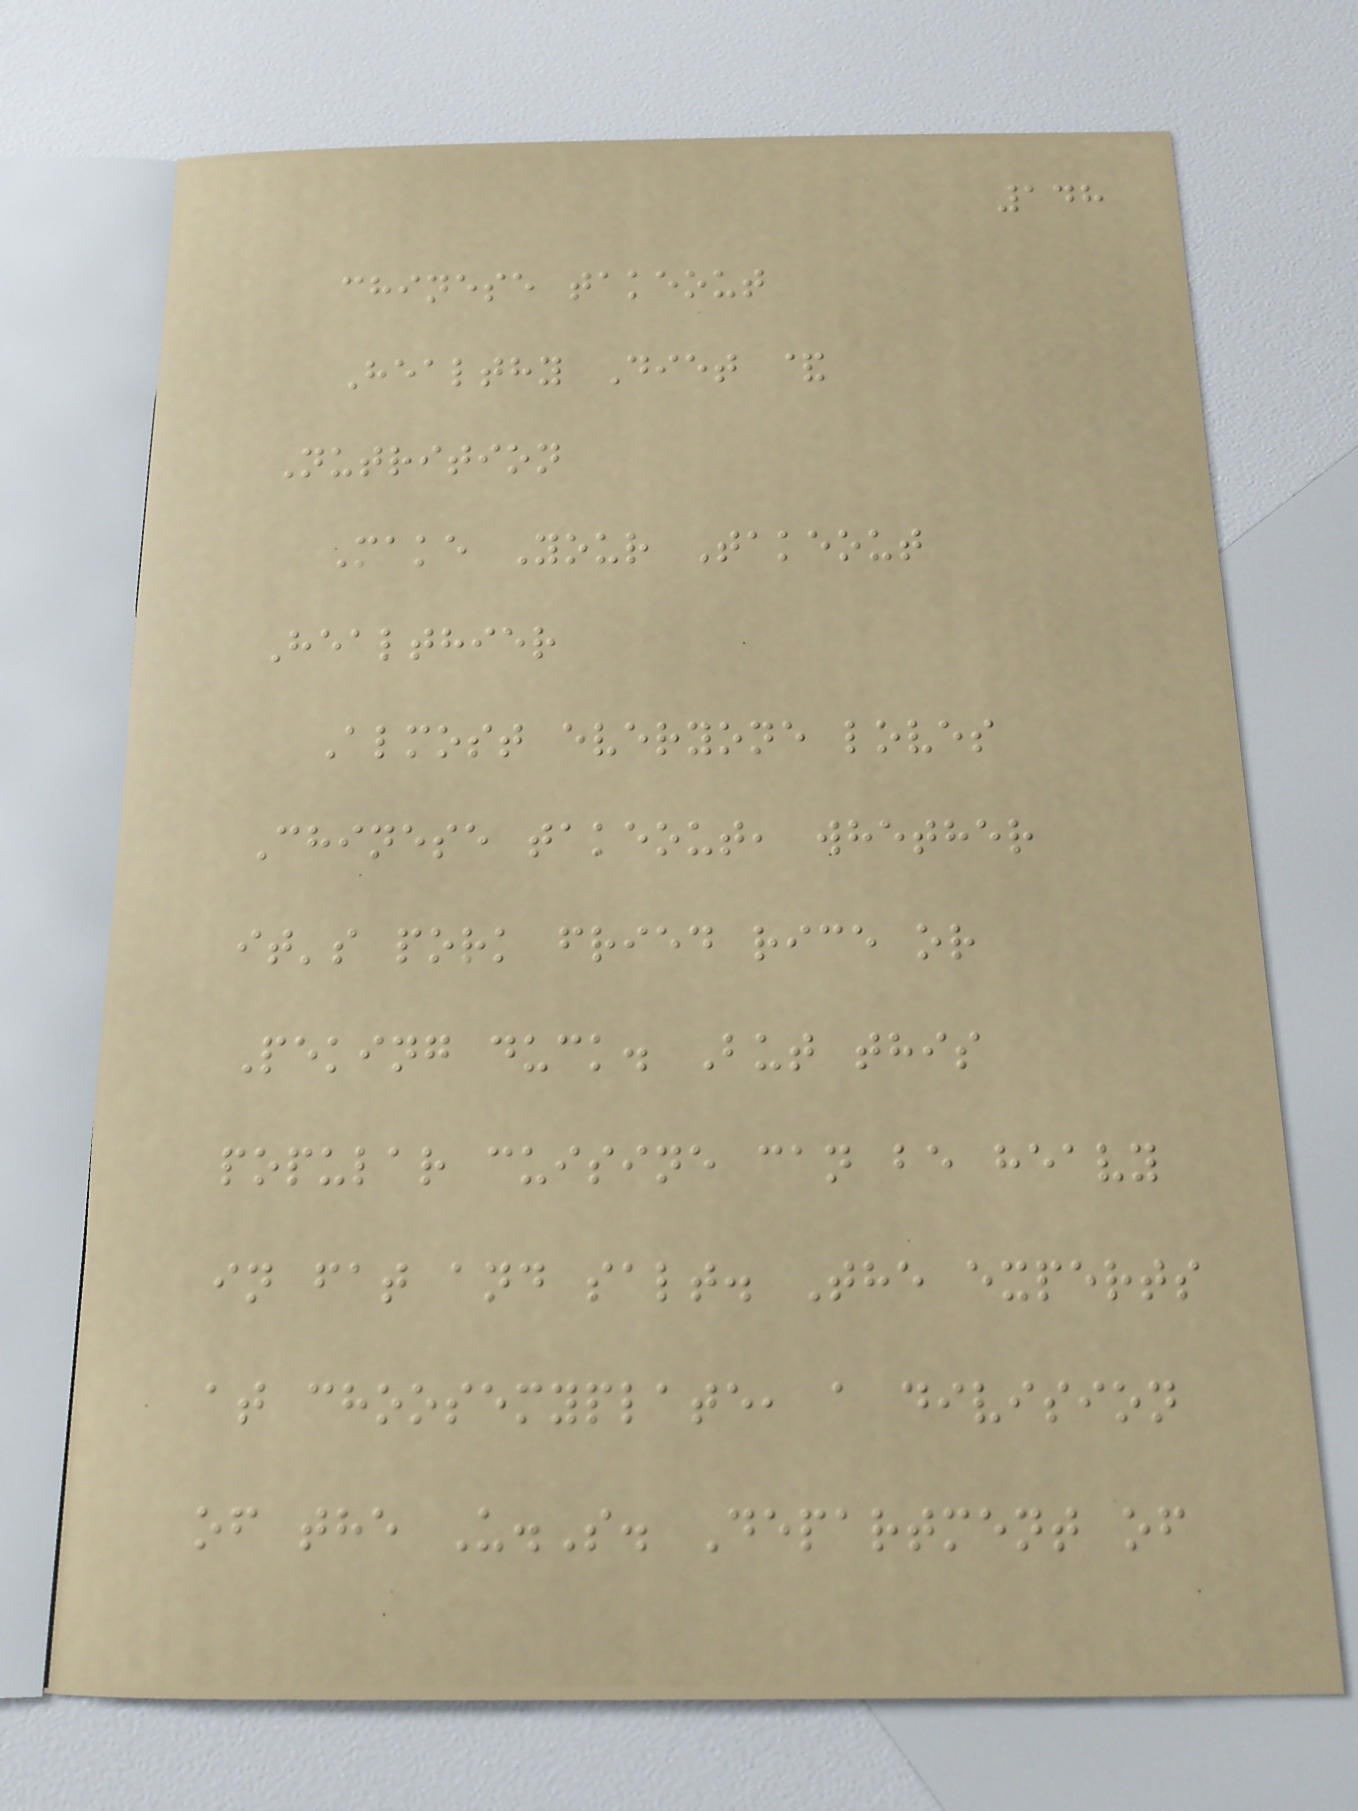148
chinese takeout
Healthy Diet &
Nutrition
Make Your Takeout
Healthier
Almost everyone loves
Chinese takeout, whether
it's pork fried rice or
Peking duck. But this
popular cuisine can be heavy
in fat and salt. The experts
at choosemyplate, a division
of the U.S. Department of
